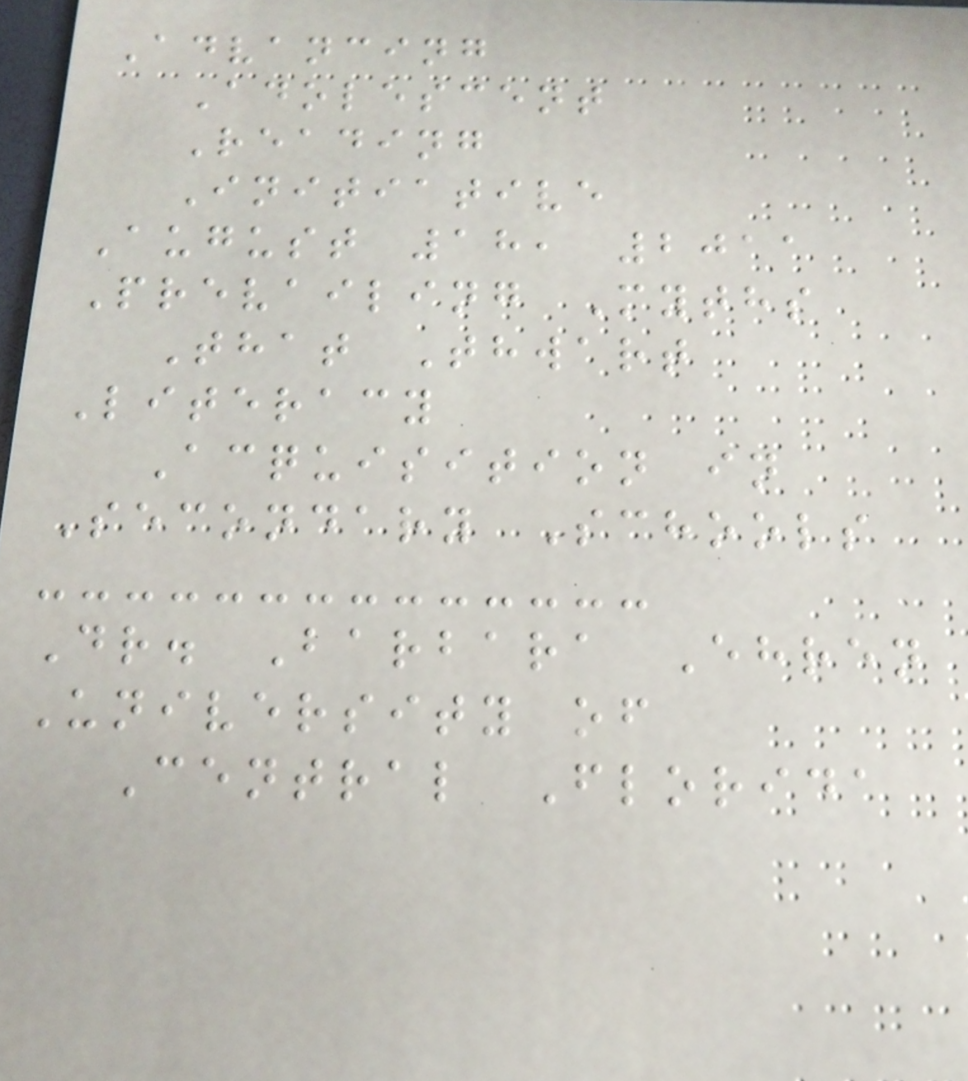Advancing
Adolescent
Reading
Initiative
August 18, 2011
Prevailing Myths
That Thwart
Literacy
Acquisition in
Secondary Schools
Dr. Barbara Ehren
University of
Central Florida
